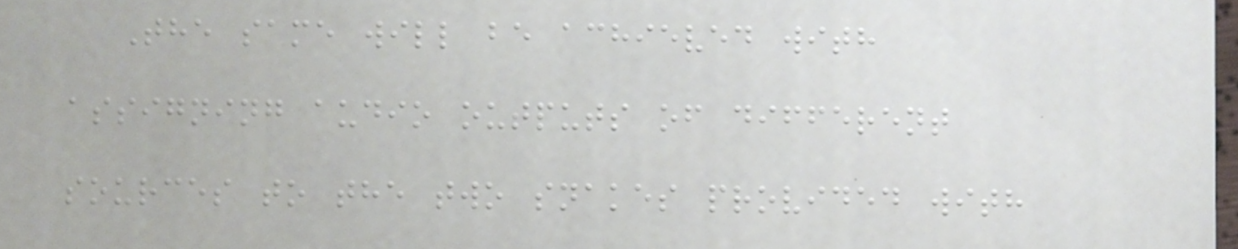The same will be achieved with
assigning audio outputs of different
sources to the two snakes provided with
